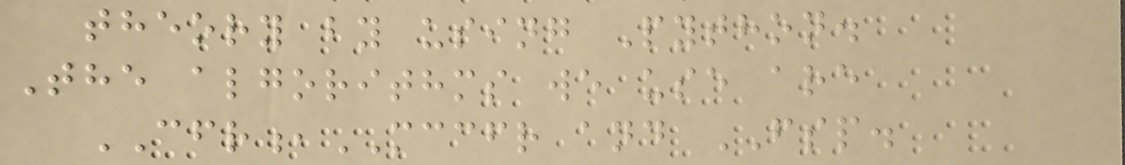theory by using Python.
The algorithms we use are
CFR,MCCFR and FSP.
